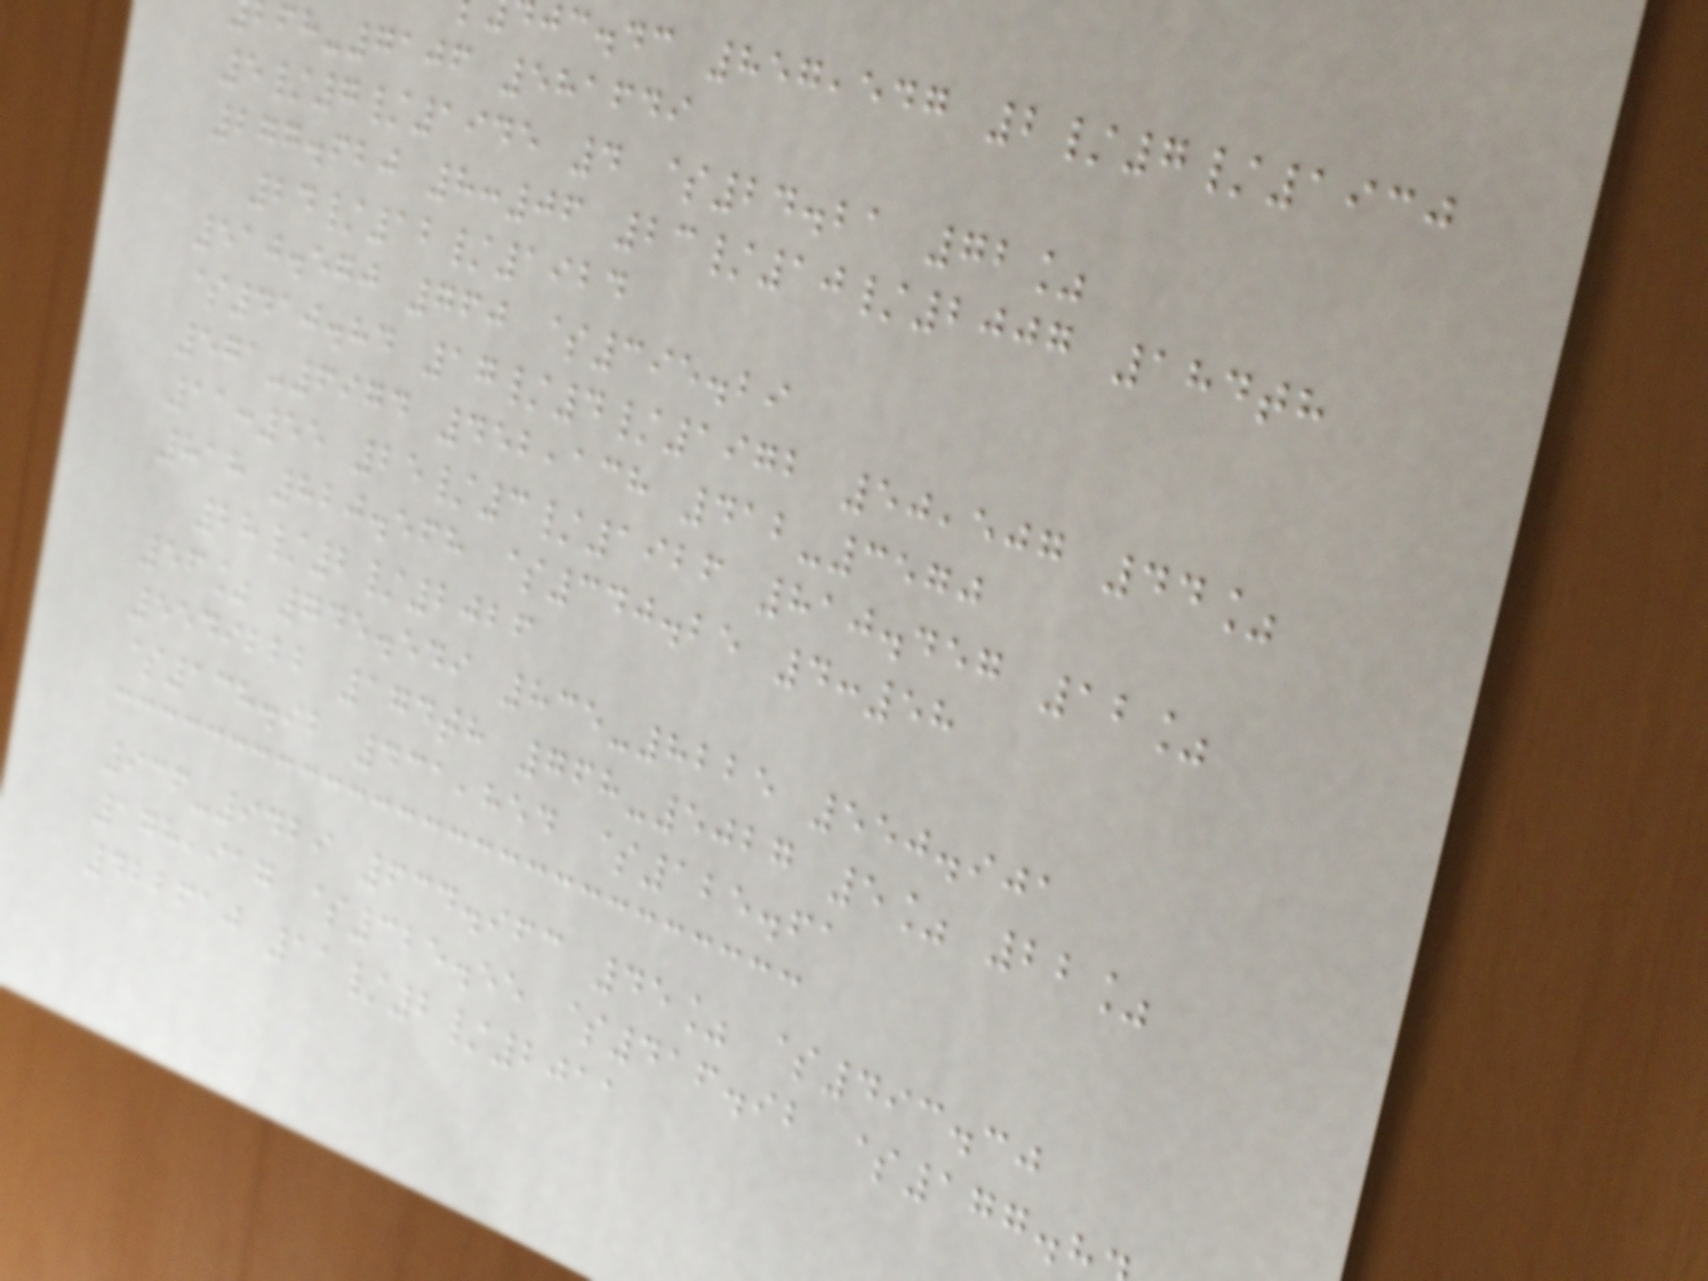jc.dc 857,547 2/7/1930
-7106 581649
5/7/1945 4 $24.21 72%
277.620 8:06 23/10/2007 184th
24/12/1924
510.570 760 $395.29
$410.84 17/4/1972 50,507 44%
571-6974 452,138 412-3570
11:55 25/3/1926 810.457 12%
818 820.568 $340.25 4:58
28/2/2026
56% 745.549 835-8225 550.901
5549222 174th 768-5027 5% 22%
$138.92 431,854 $125.61
936-9429 634.963 45% $493.30
178,917 $325.55 $416.92 $177.8
422610 11/2/2011
